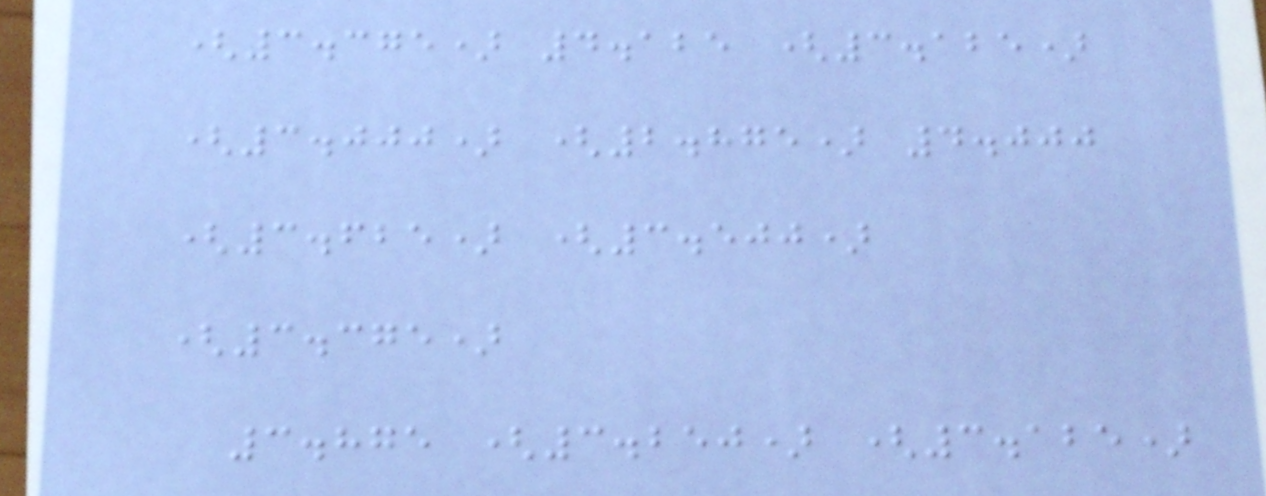(3.375) 4.125 (3.125)
(3.000) (2.875) 4.000
(3.625) (3.500)
(3.375)
3.875 (3.250) (3.125)
